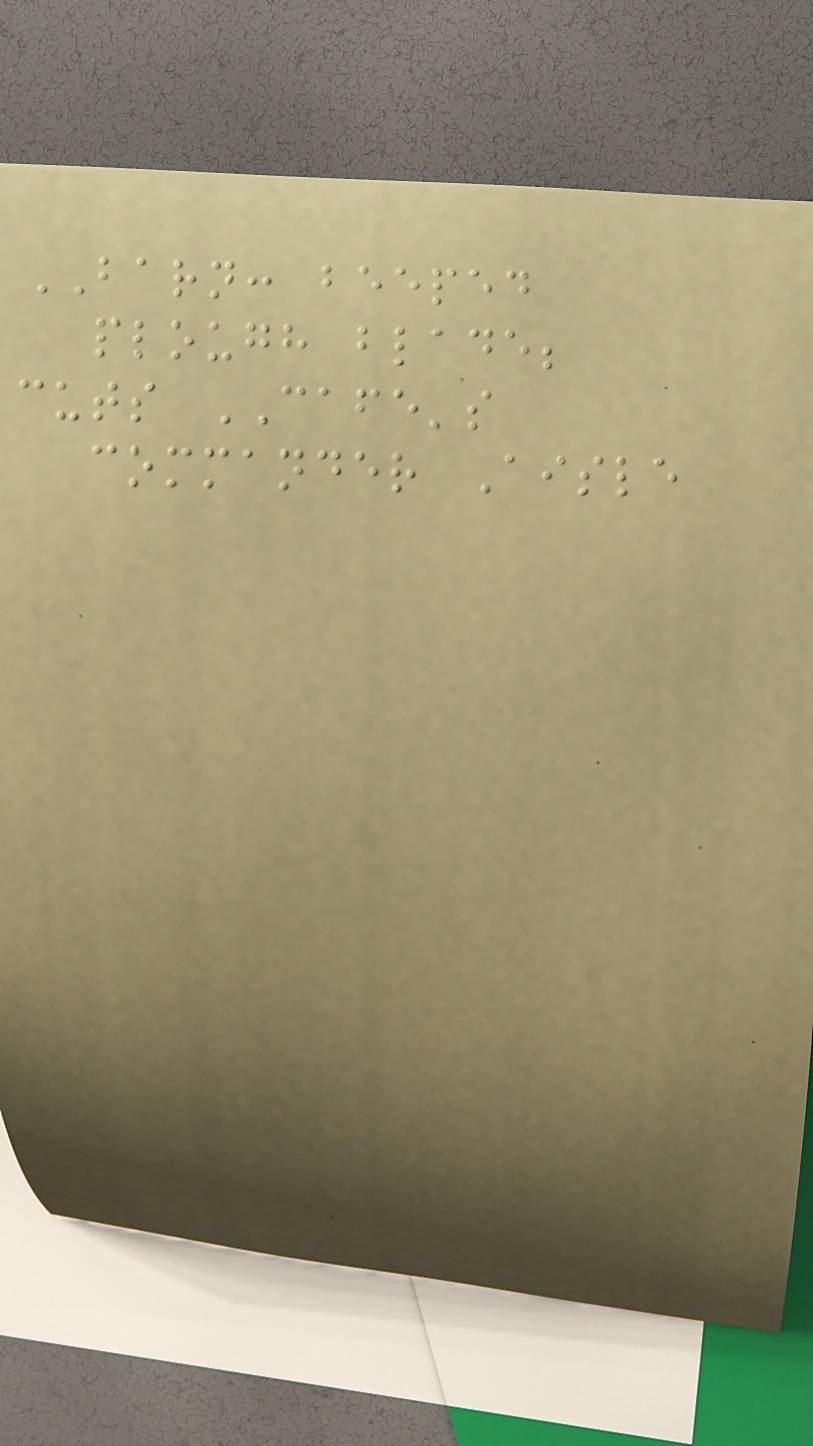BARN: beeped
plough blade;
cuts CAFE's
commander Aisle
